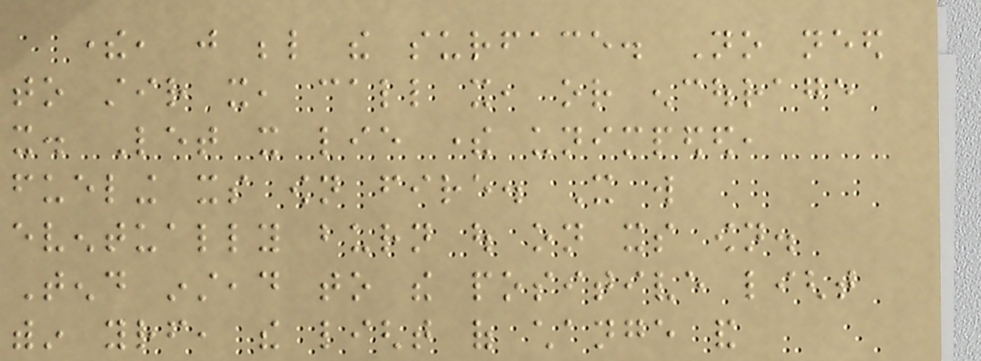there, just below the surface. No need
to stir it, call it, or encourage
it. Let it lie there unimpeded,
fueling its own fire. It will
eventually burn out on its own.
Tend instead to the positive light
within yourself, the light of change and
